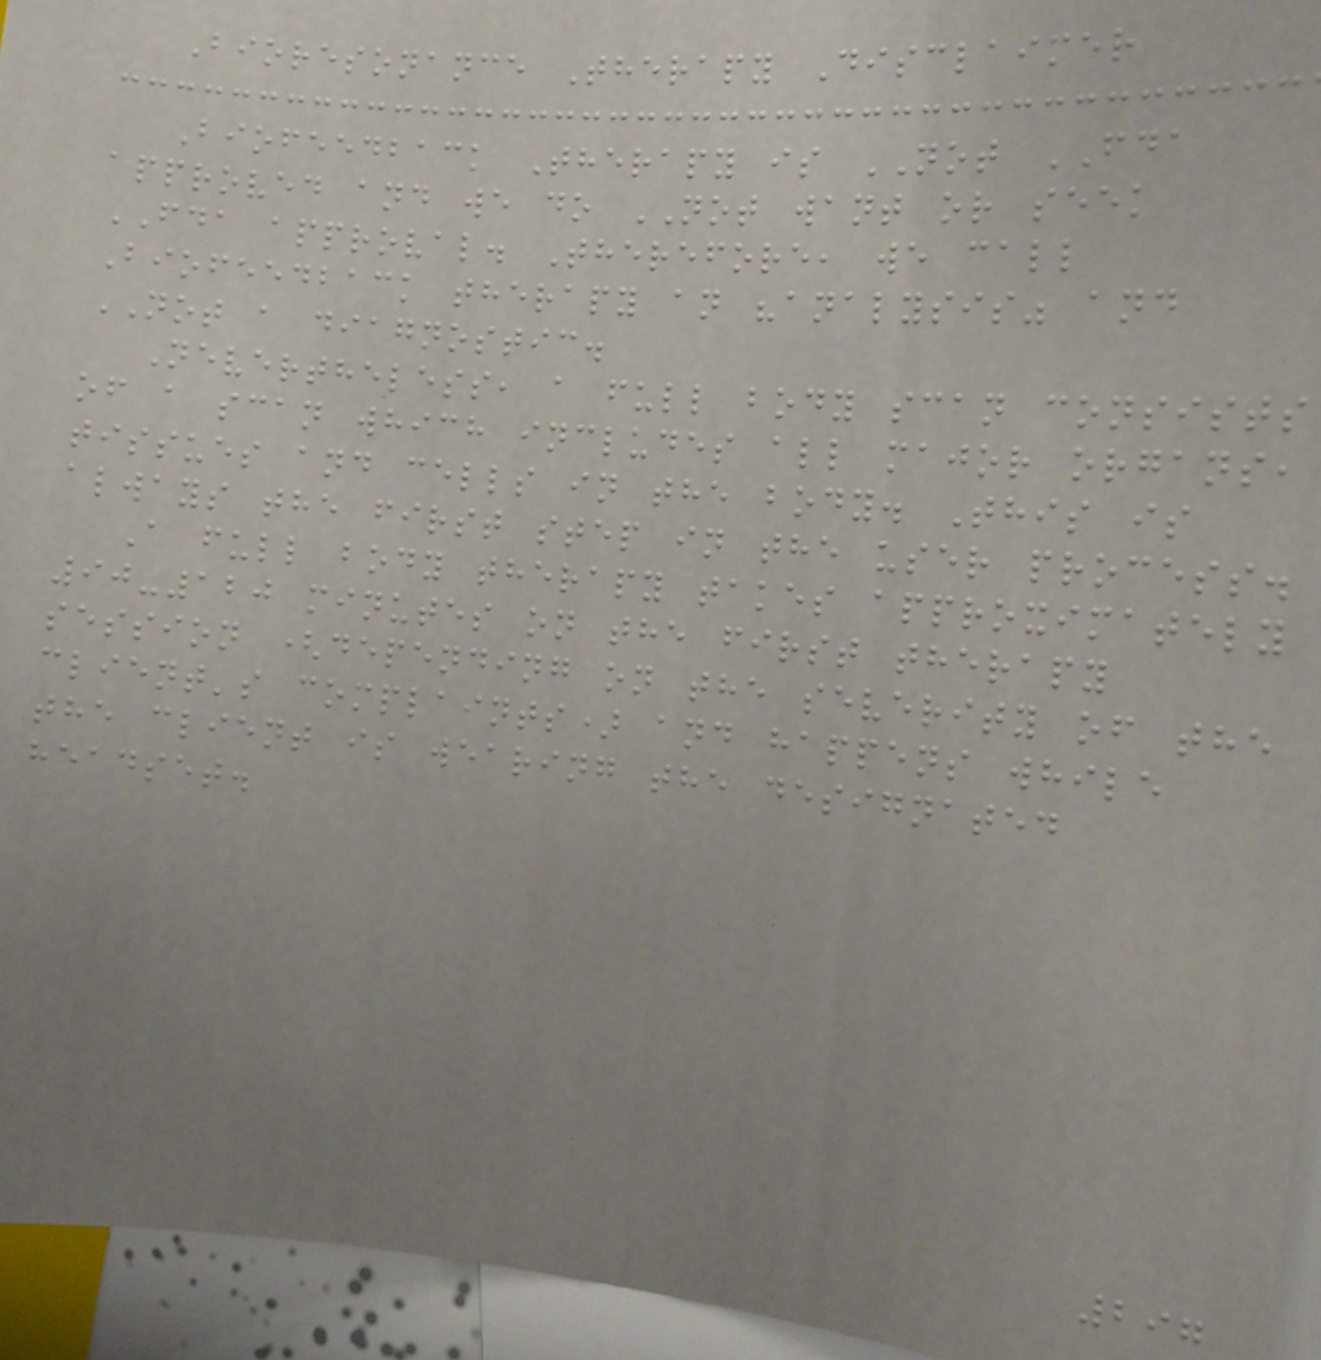Bioresonance Therapy Disclaimer
Biofeedback Therapy is NOT FDA
approved and we do NOT want or seek
FDA approval. Therefore, we call
Biofeedback therapy an "analysis" and
NOT a diagnostic.
Nevertheless, a full body scan consists
of a scan which includes all major organs,
tissues and cells in the body. This is
always the first step in the user process.
A full body therapy takes approximately
90-120 minutes on the first therapy
session (depending on the severity of the
client's complaints) and happens while
the client is wearing the designated
headset.
297
